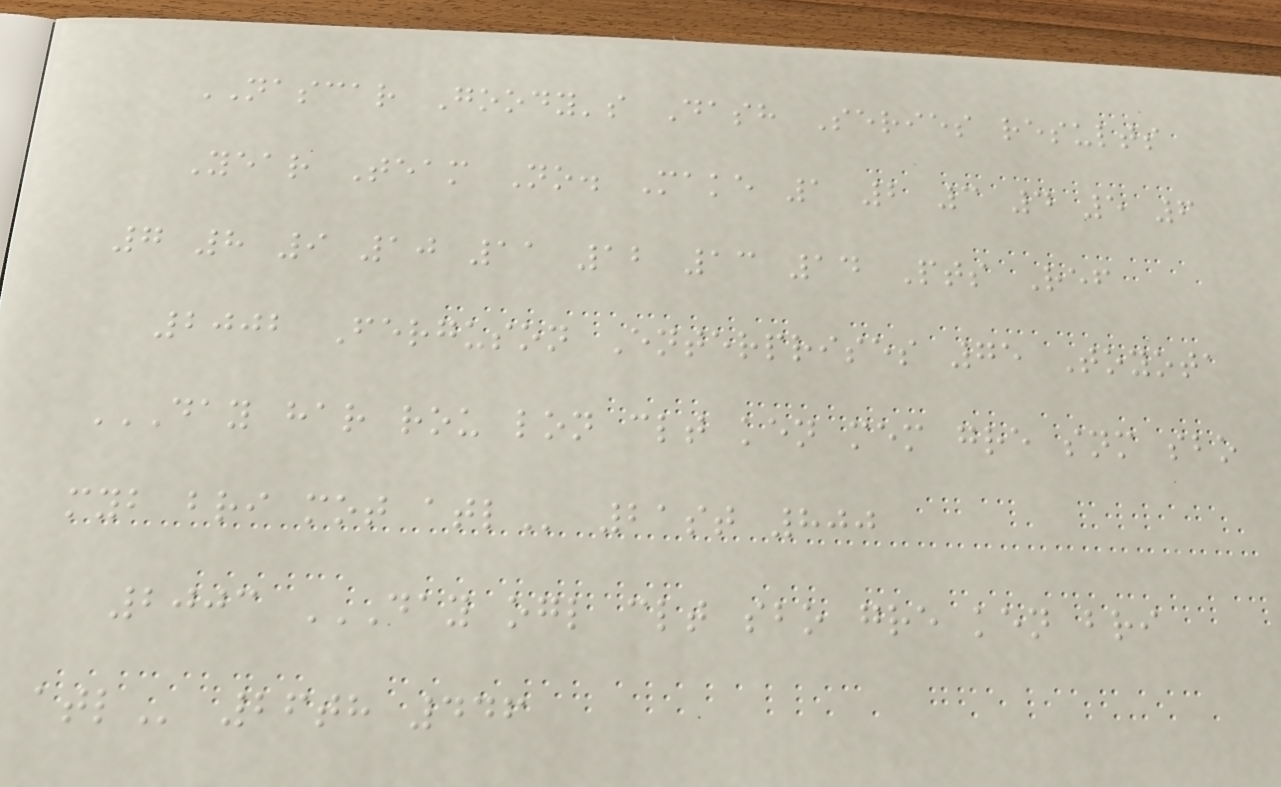NASCAR Goody's Dash Series results
Year Team No. Make 1 2 3 4 5 6
7 8 9 10 11 12 13 14 Pts Ref
2002 Ferguson Enterprises 75 Toyota
DAY HAR ROU LON CLT KEN MEM GRE SNM SBO
MYB BRI MOT ATL 21st 800
2003 DAY OGL CLT SBO GRE KEN BRI
ATL 26th 446
